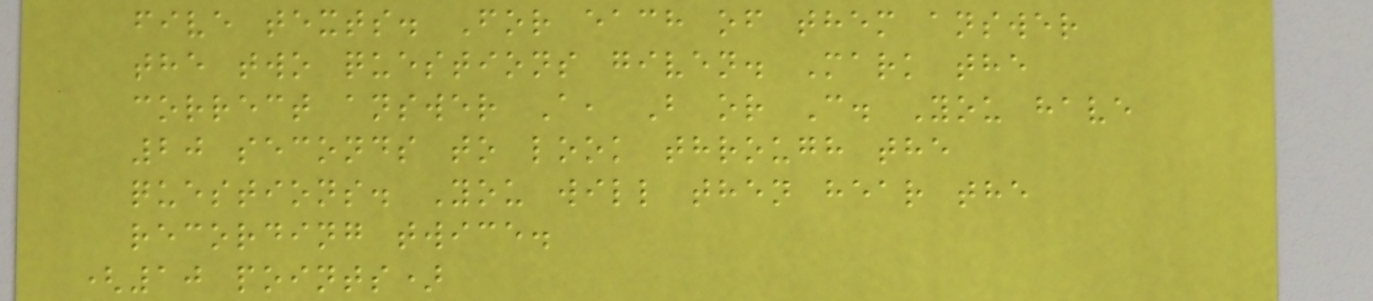five texts. For each of them answer
the two questions given. Mark the
correct answer A, B or C. You have
20 seconds to look through the
questions. You will then hear the
recording twice.
(10 points)
